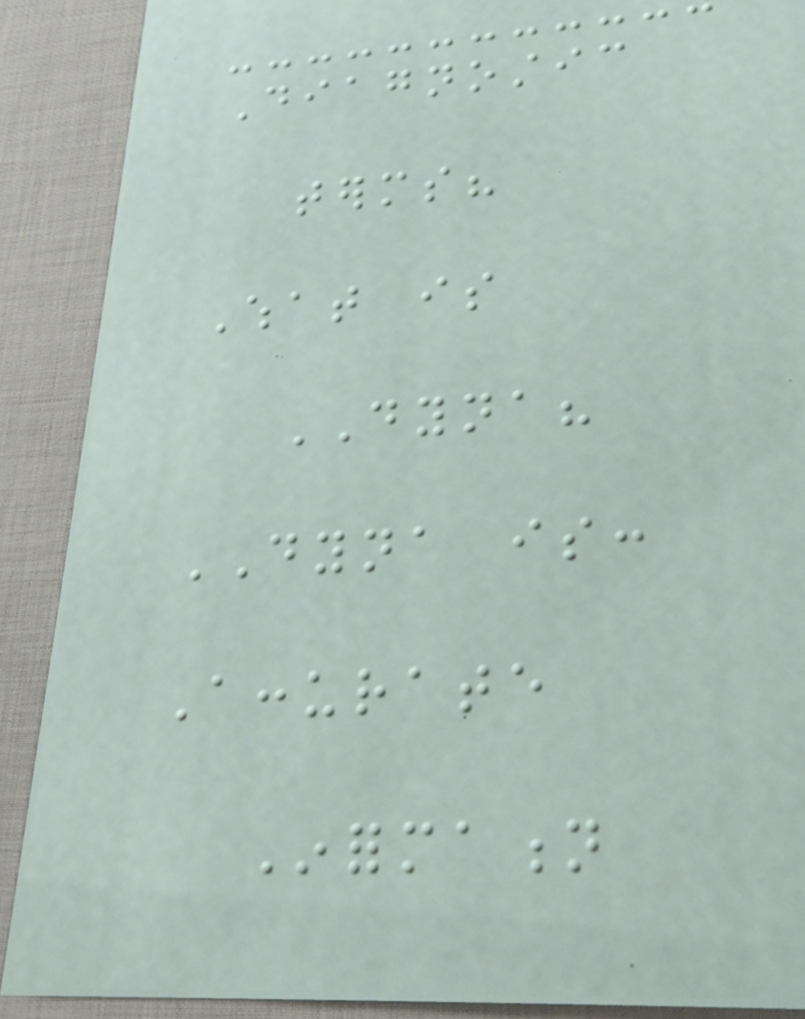Diagnostic
terms?
What is
DYNA?
DYNA is:
Accurate
Information
